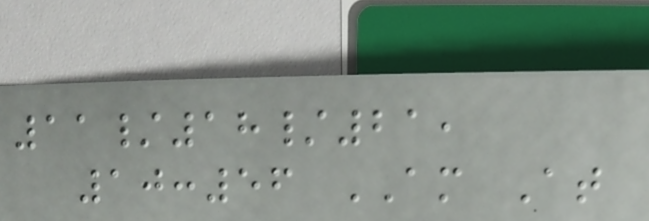11/18/21,
10:56 AM At
